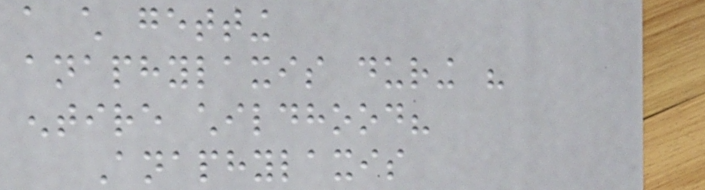a child getting
anaphylaxis during his
entire childhood?
Anaphylaxis
